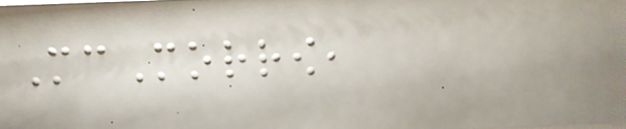McMorrow,
